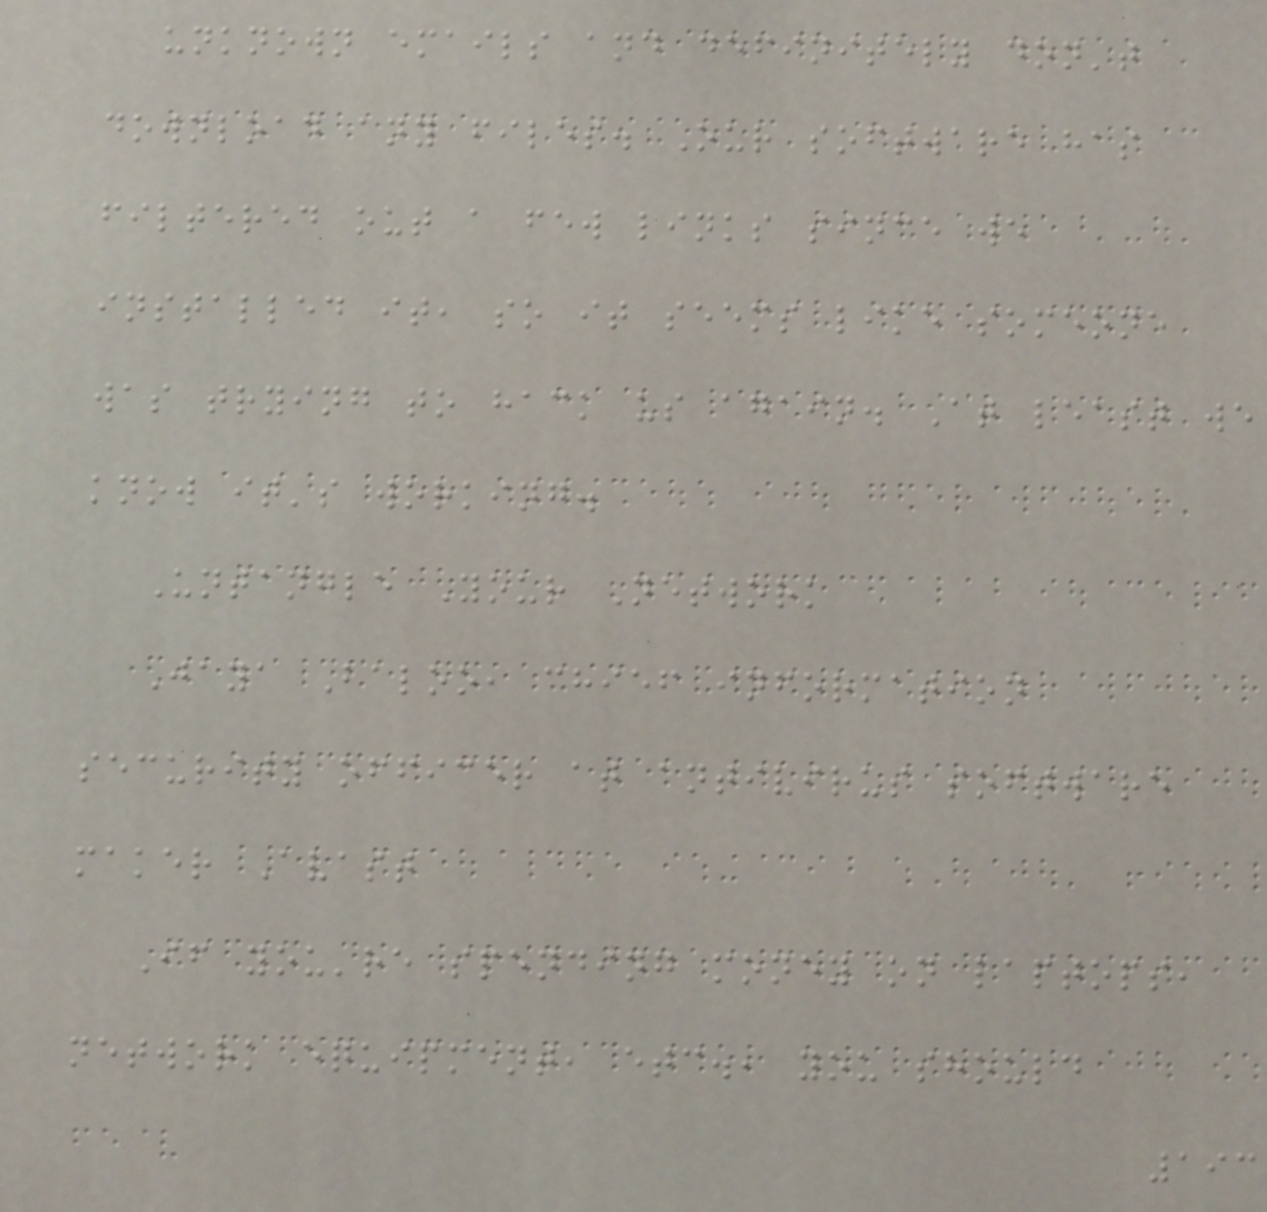unknown emails and definitely don't
download any files. Our software has
filtered out a few links since we
installed it, so it seems like someone
was trying to hack us again. At least we
know it's working.
Untangle Your Network
Jaya Baloo, chief information
security officer at antivirus software
maker Avast
If you're spending money on laptops,
network equipment, etc., you should
193
